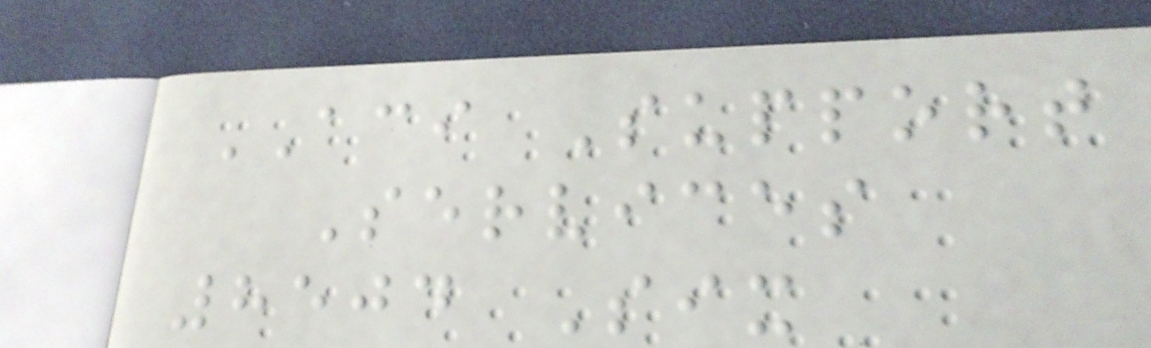ACI Support
Services
8504 Six
